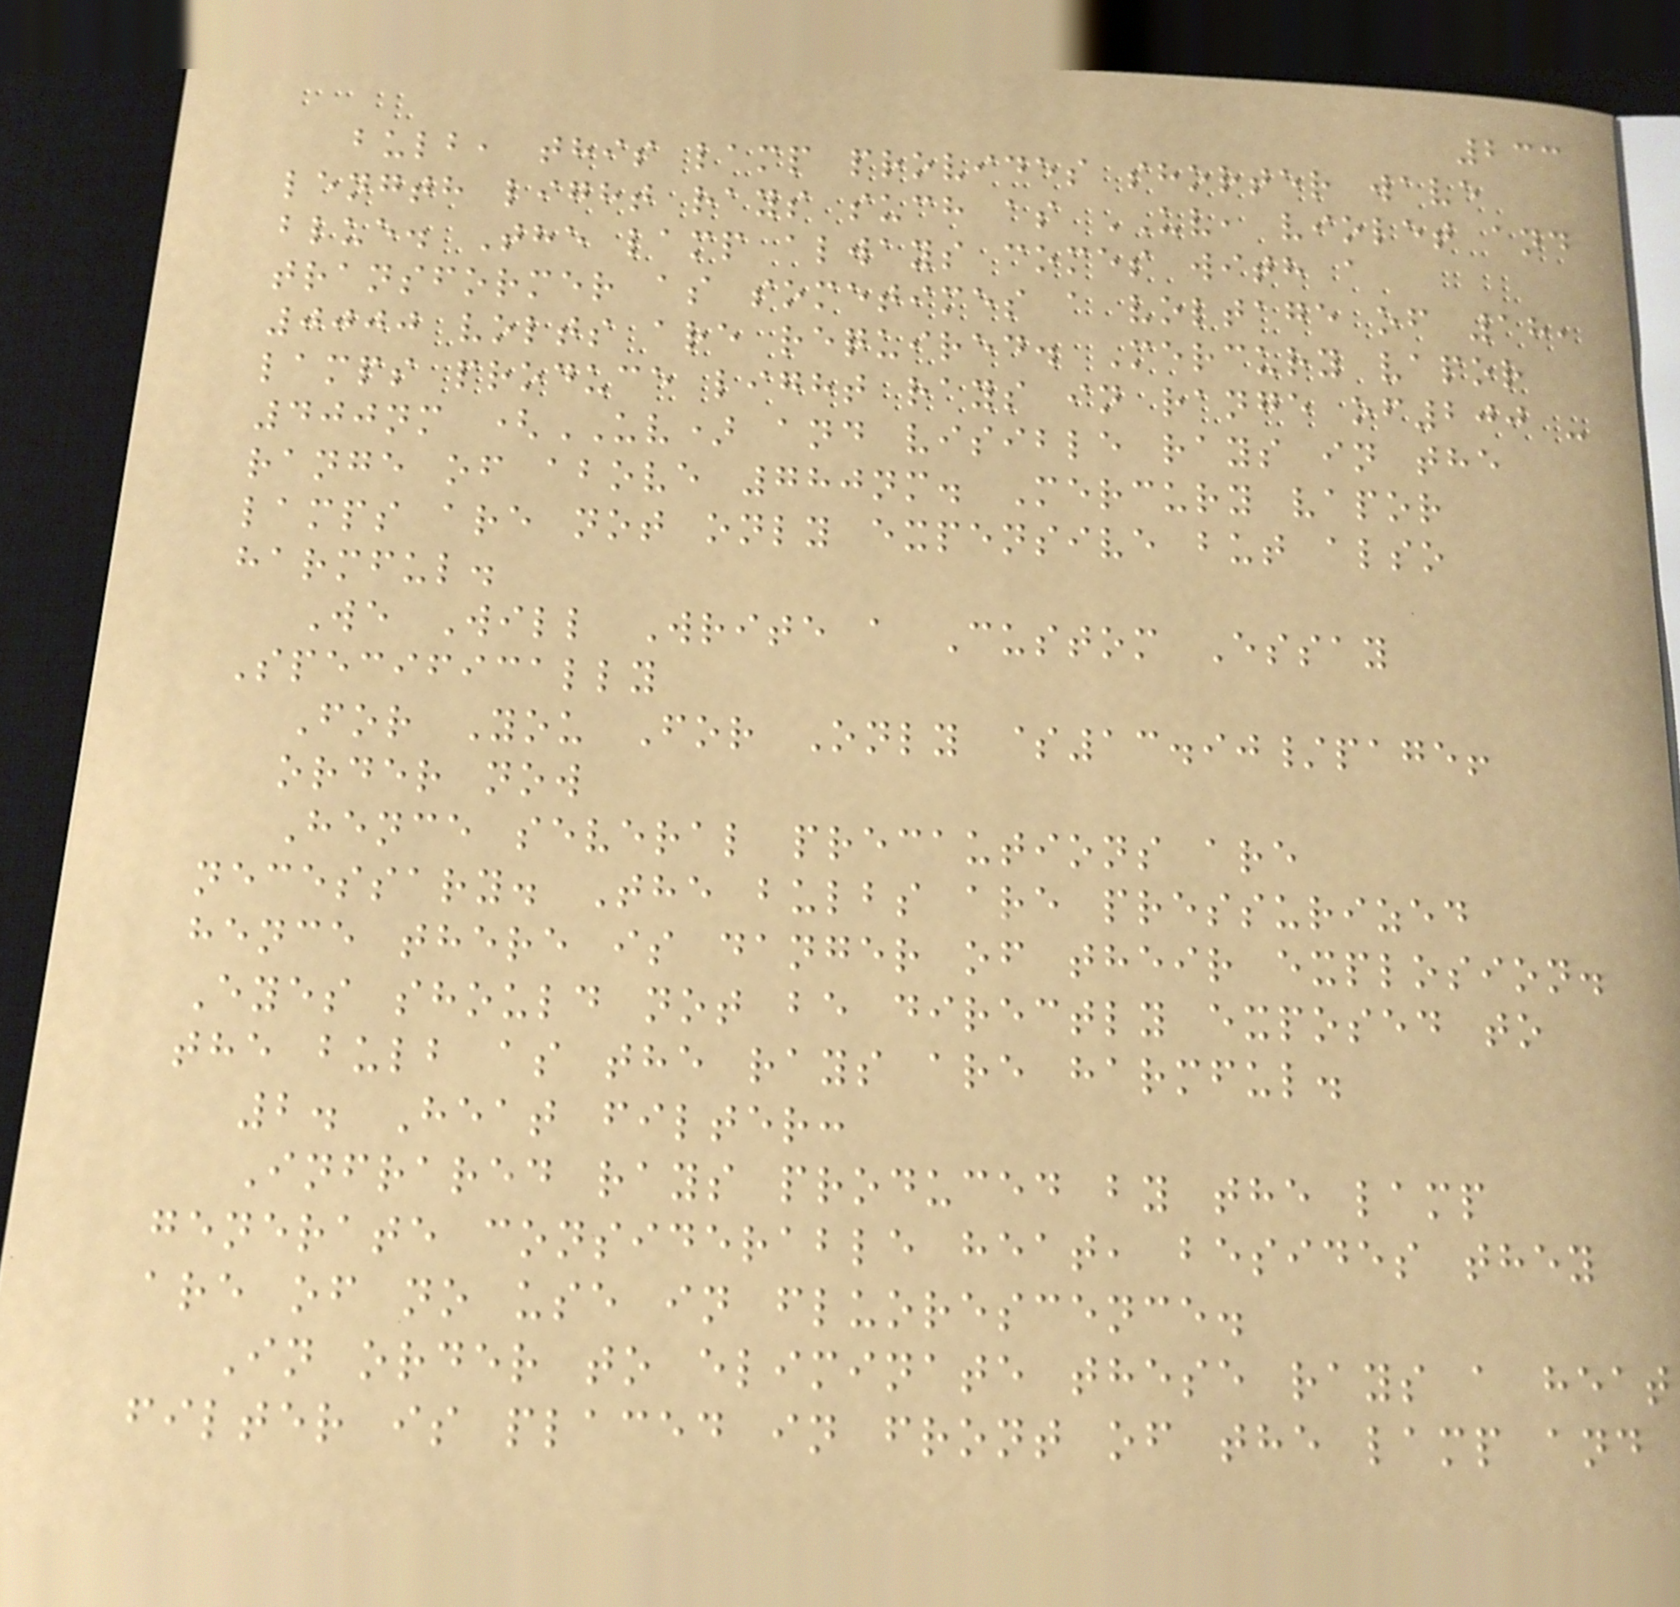233
bulb, this lamp provides shorter wave
length light rays such as UV, violet and
blue. The lamp always comes with a
transformer as sometimes a voltage of 18,
0000 volts are required. Mercury vapor
lamps produce light rays in range of200 -
400nm (UV) and visible rays in the
range of above 780nm. Mercury vapor
lamps are not only expensive but also
harmful.
We Will Write a Custom Essay
Specifically
For You For Only $13.90/page!
order now
Hence several precautions are
necessary. The bulbs are pressurized
hence there is danger of their explosion.
Eyes should not be directly exposed to
the bulb as the rays are harmful.
2. Heat filter:
Infrared rays produced by the lamp
generate considerable heat, besides they
are of no use in fluorescence.
In order to eliminate these rays a heat
filter is placed in front of the lamp and
